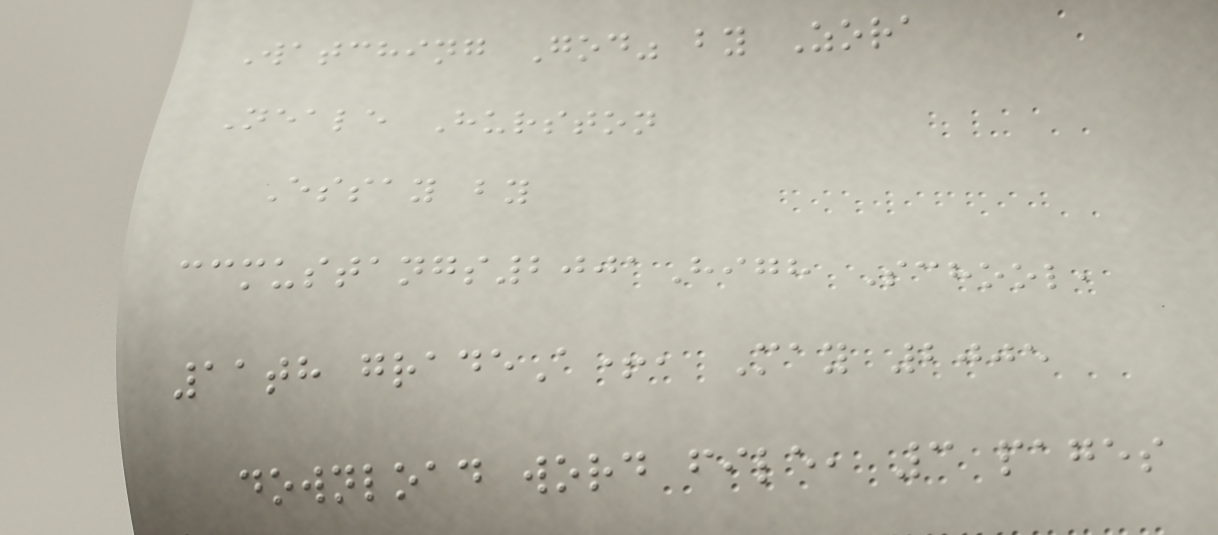Watching God" by Zora
Neale Hurston
Essay by
ccmustangs2001High School,
11th gradeA+, May 2005
download word file, 3 pages
